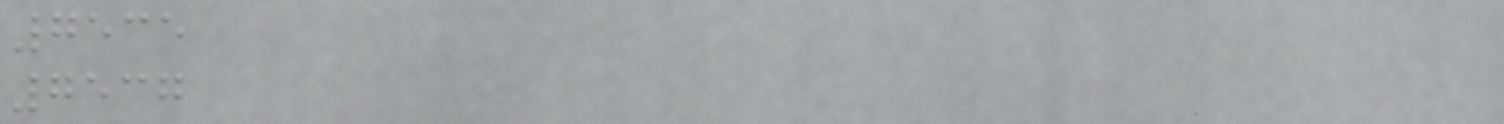7535
7537
